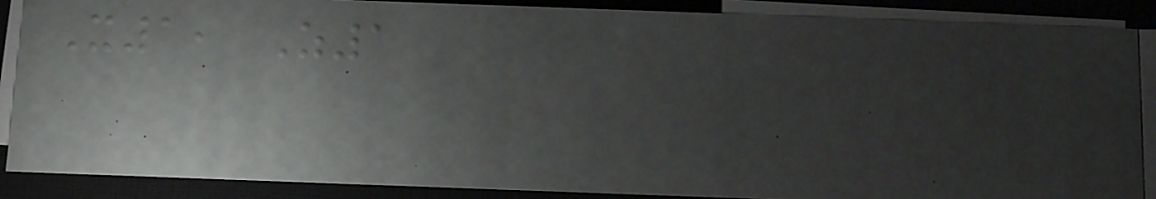X1, Z1
